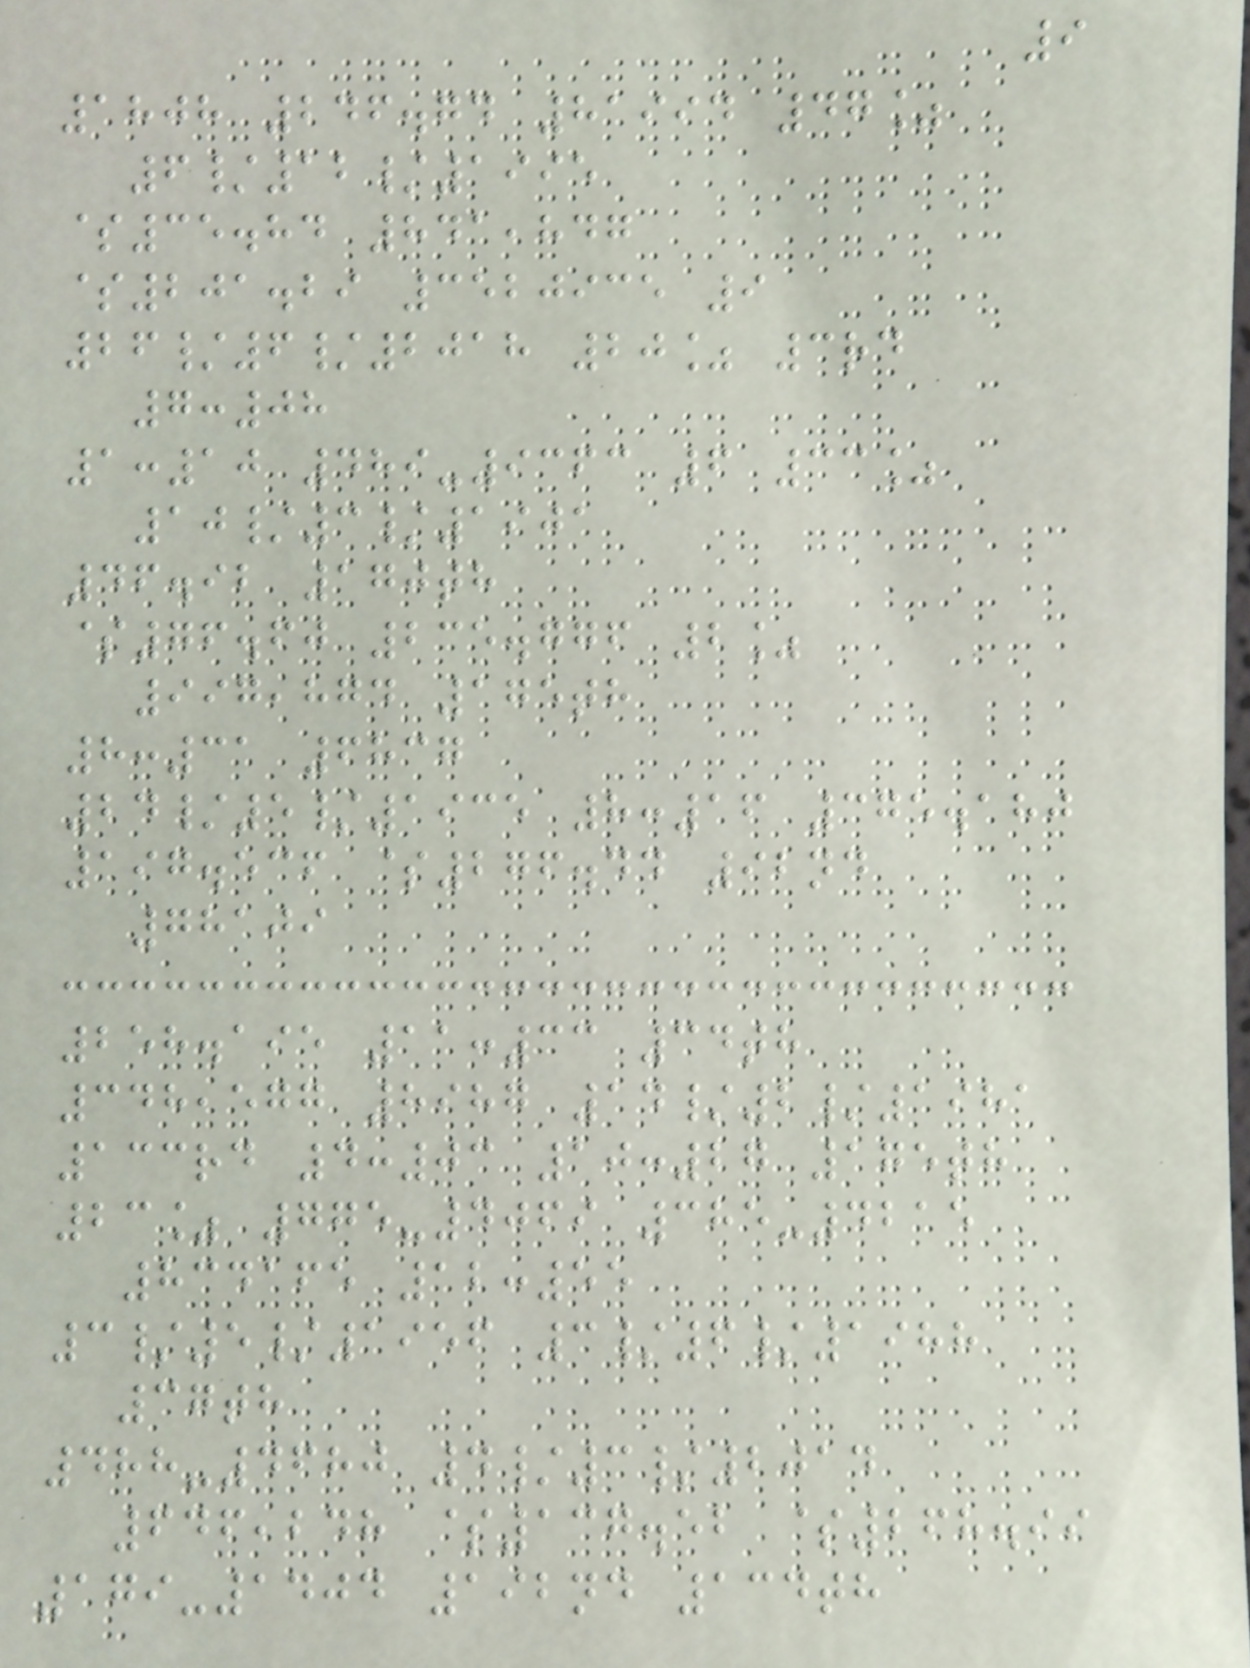9
1808 246.74 81994 47%
6/12/1995
$35.84 841,847
$201.29 3520935 9
26/6/2018 20% 3rd
7:08
1:10 489-9363 6 33%
10/3/1901
46.92 170th
$76.60 235.776 2%
997,874 175th
8:31 6837
24/5/1935 8:16 375.180
197.536 $276.44 92nd
78109
258.195 11:33 34th
348,577 8987 14/2/1981
133rd 4:03 10:27 175th
23% 775-4069 385-4215
834165 12:55
3/5/1956 3/6/1988
37th
488-4680 4/3/2014
646,248 $137.52 $268.99
179-1404 192nd 134th
